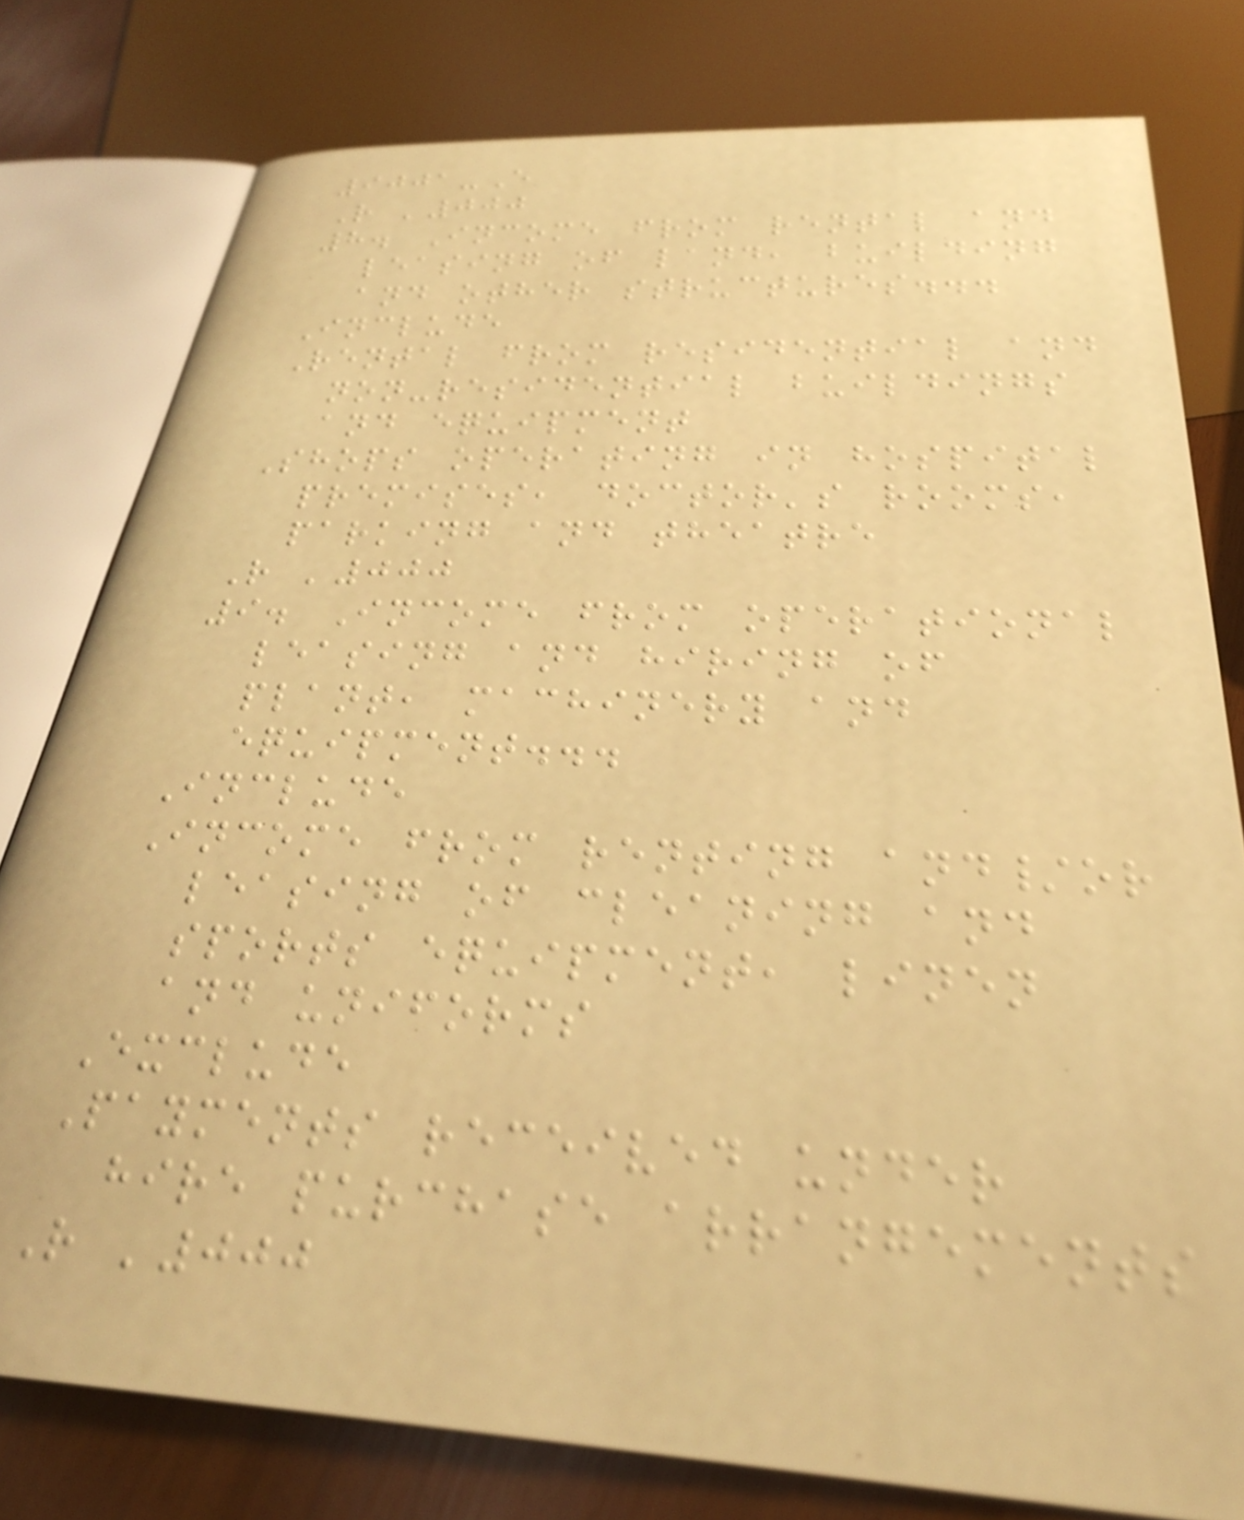9001-E
R '000
8. Income from rental and
leasing of land, building
and other structures...
Include
Rental from residential and
non-residential buildings
and equipment
Shops operating in hospital
premises, doctor's rooms,
parking and theatre
R '000
9. Income from operational
leasing and hiring of
plant, machinery and
equipment...
Include
Income from renting and/or
leasing of cleaning and
sports equipment, linen
and uniforms
Exclude
Payments received under
hire purchase arrangements
R '000
